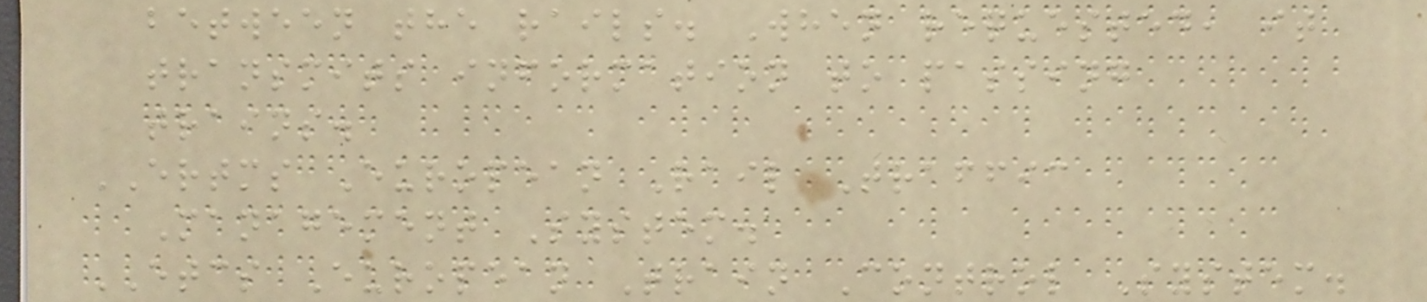between the rails. When requested, it
transmits information to passing
trains.
ERTMS European Rail Traffic
Management System.
ETCS European Train Control System.
